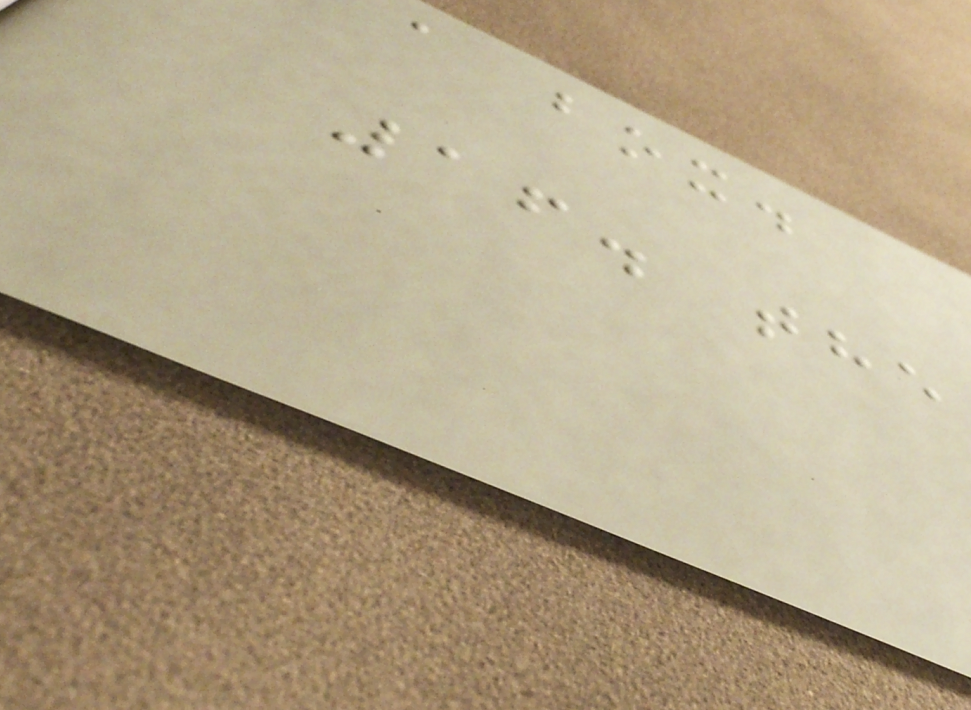a box.
16. the
